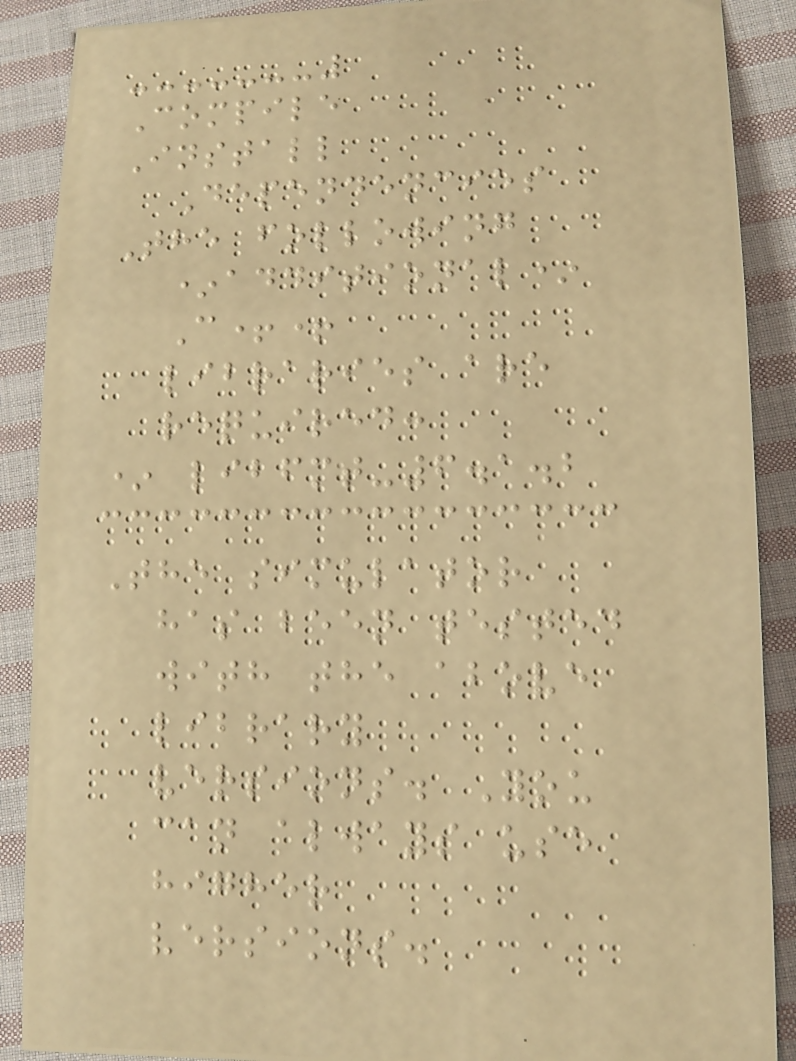Compile
Install
Dependencies
The following
*additional*
C++
libraries are
required:
* libfmt-6.1.2
The simulator
has been tested
with the above
library
versions. You
can always use
higher
versions.
